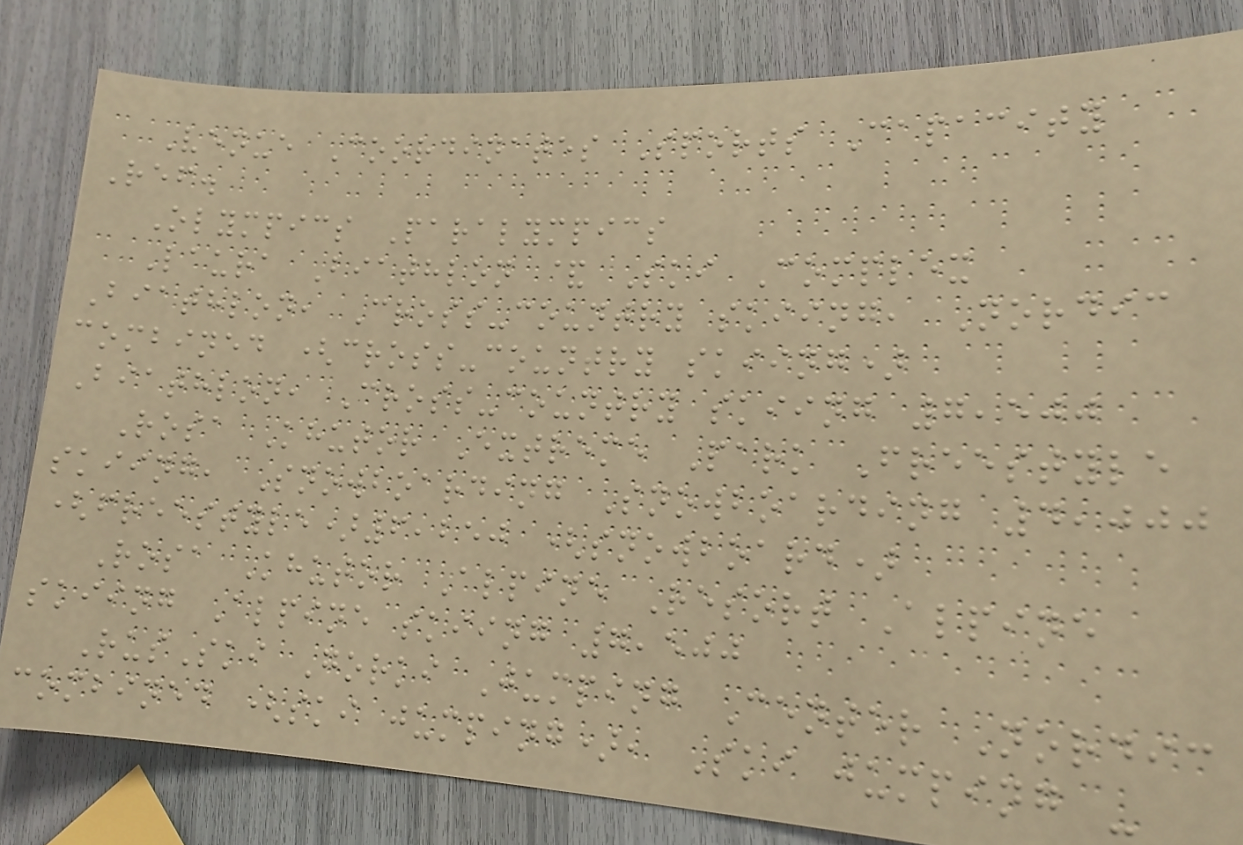Venue Coordinates Sports Capacity
Ref.
Olympics Paralympics
Laura Biathlon & Ski Complex
Biathlon, Cross-country skiing, Nordic
combined (cross-country skiing)
Biathlon, Cross-country skiing 7,500
Rosa Khutor Extreme Park Freestyle
skiing, Snowboarding Snowboarding 4,000
(freestyle)6,250 (snowboard)
Rosa Khutor Alpine Resort Alpine
skiing Alpine skiing 7,500
RusSki Gorki Jumping Center Nordic
combined (ski jumping), Ski jumping -
